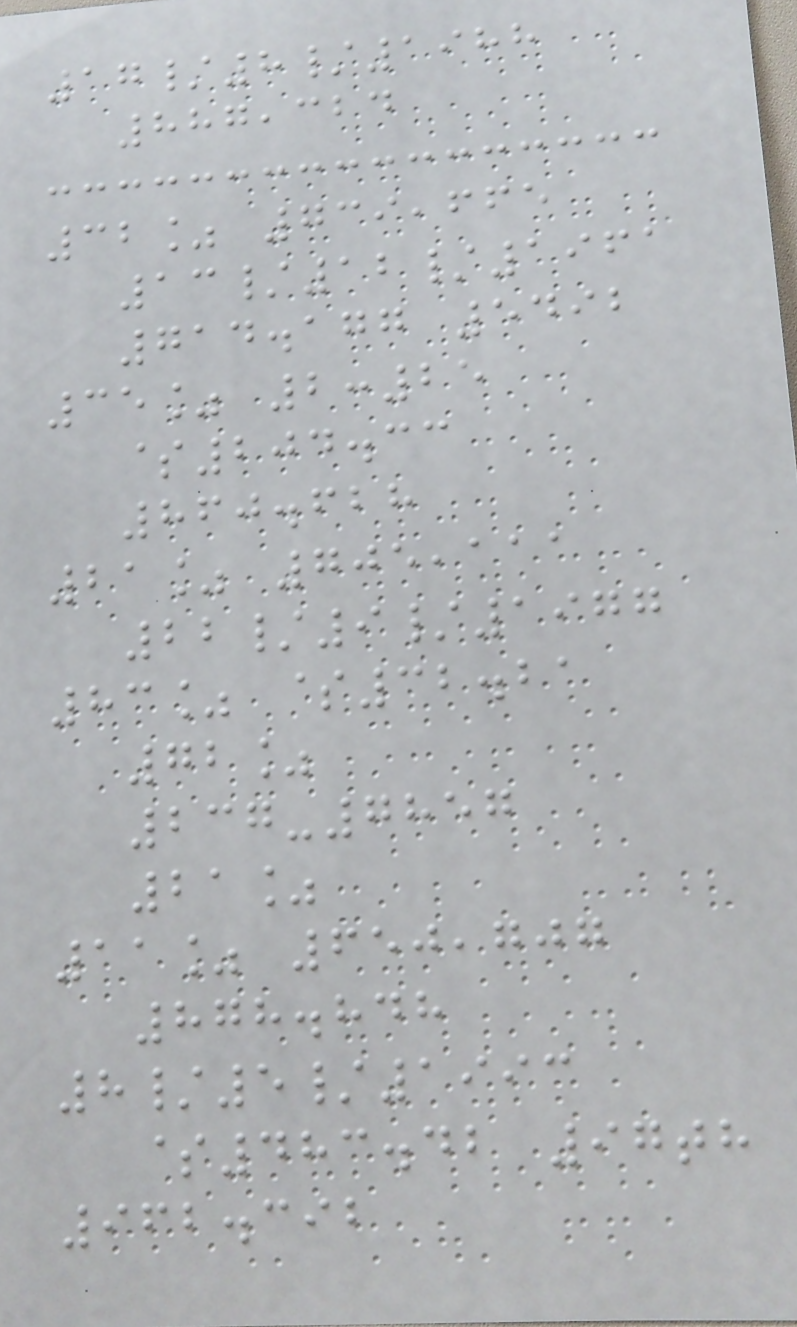17/8/1988
887,324
32% 739,665
13/12/1961
714.177 5492
35% 2:25
$204.33
860.628
21% 705,111
22/9/1977
83% $32.21
72%
237-7857
21%
11% 650,707
878.848
8/5/1993
$483.42 97th
962.392
